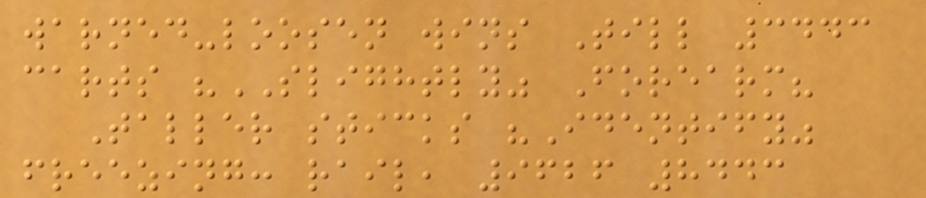warned-loosen wins Till 3443
carts "SLIGHTLY" Forearm?
Taller sticks "Identify"
freezing: rail, 9626 8443
